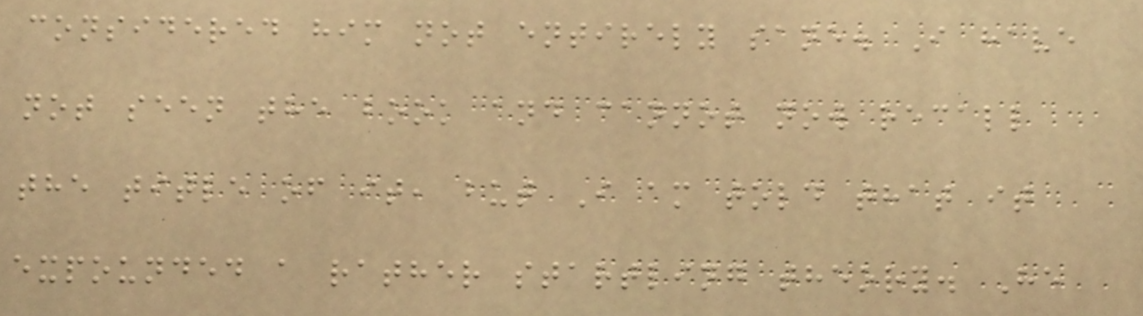considered him not entirely sane. I have
not seen the book and cannot now recall
the title of it, but I am told that it
expounded a rather startling theory. He
